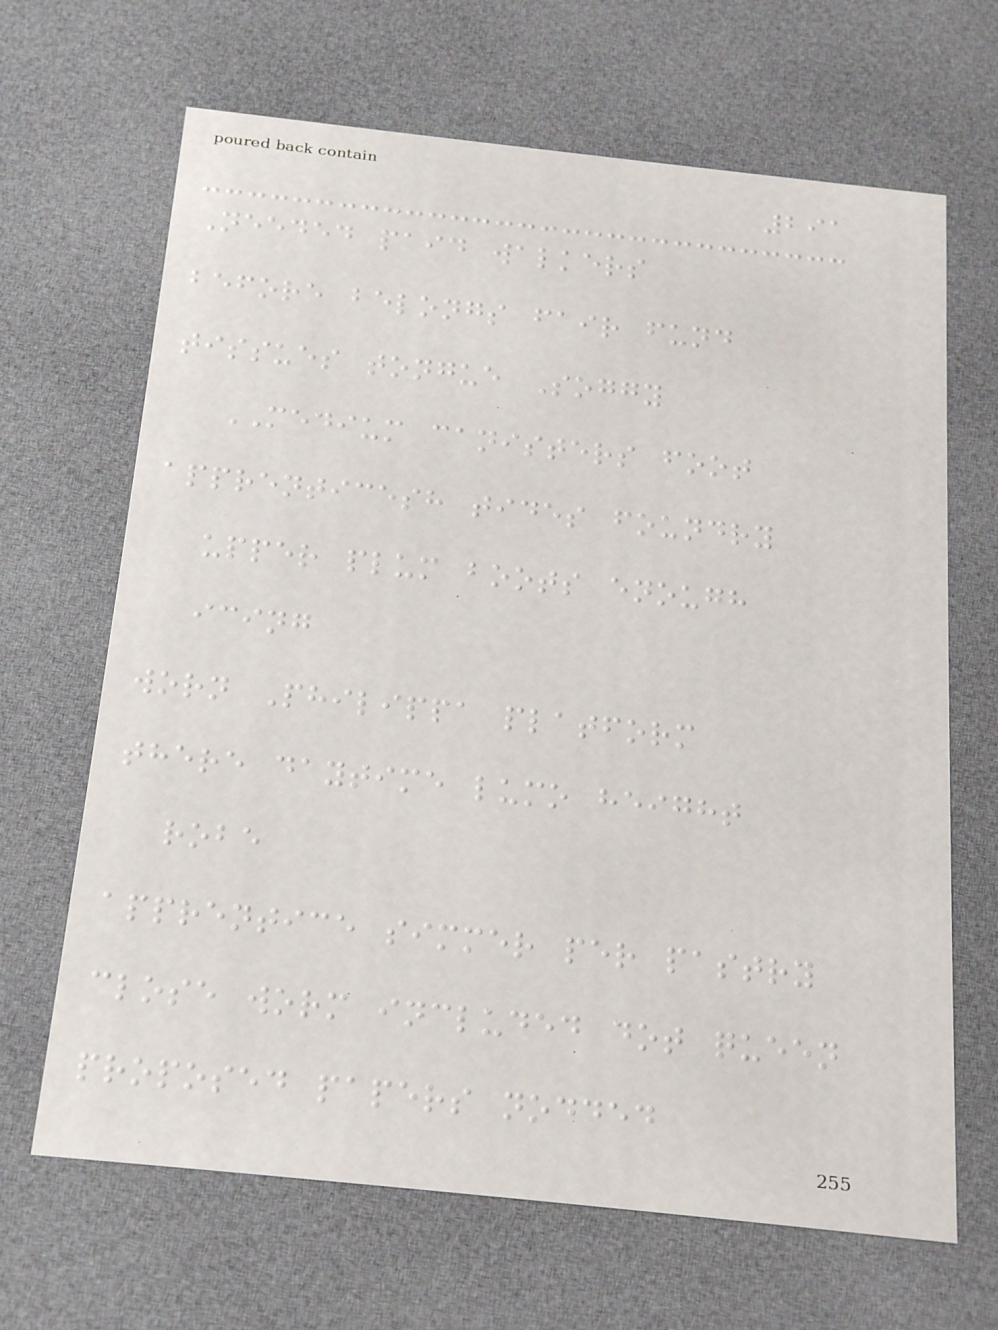291
Needed paid walkers
before belongs fair fund
tissues tongue Soggy
MEDIUM canisters foot
apprenticesh tides foundry
upper plum boots enough
icing
worn Philippa platform
there daytime lumo height
robe
apprentice simmer per pastry
close worm included dot queen
proposed papers nodded
